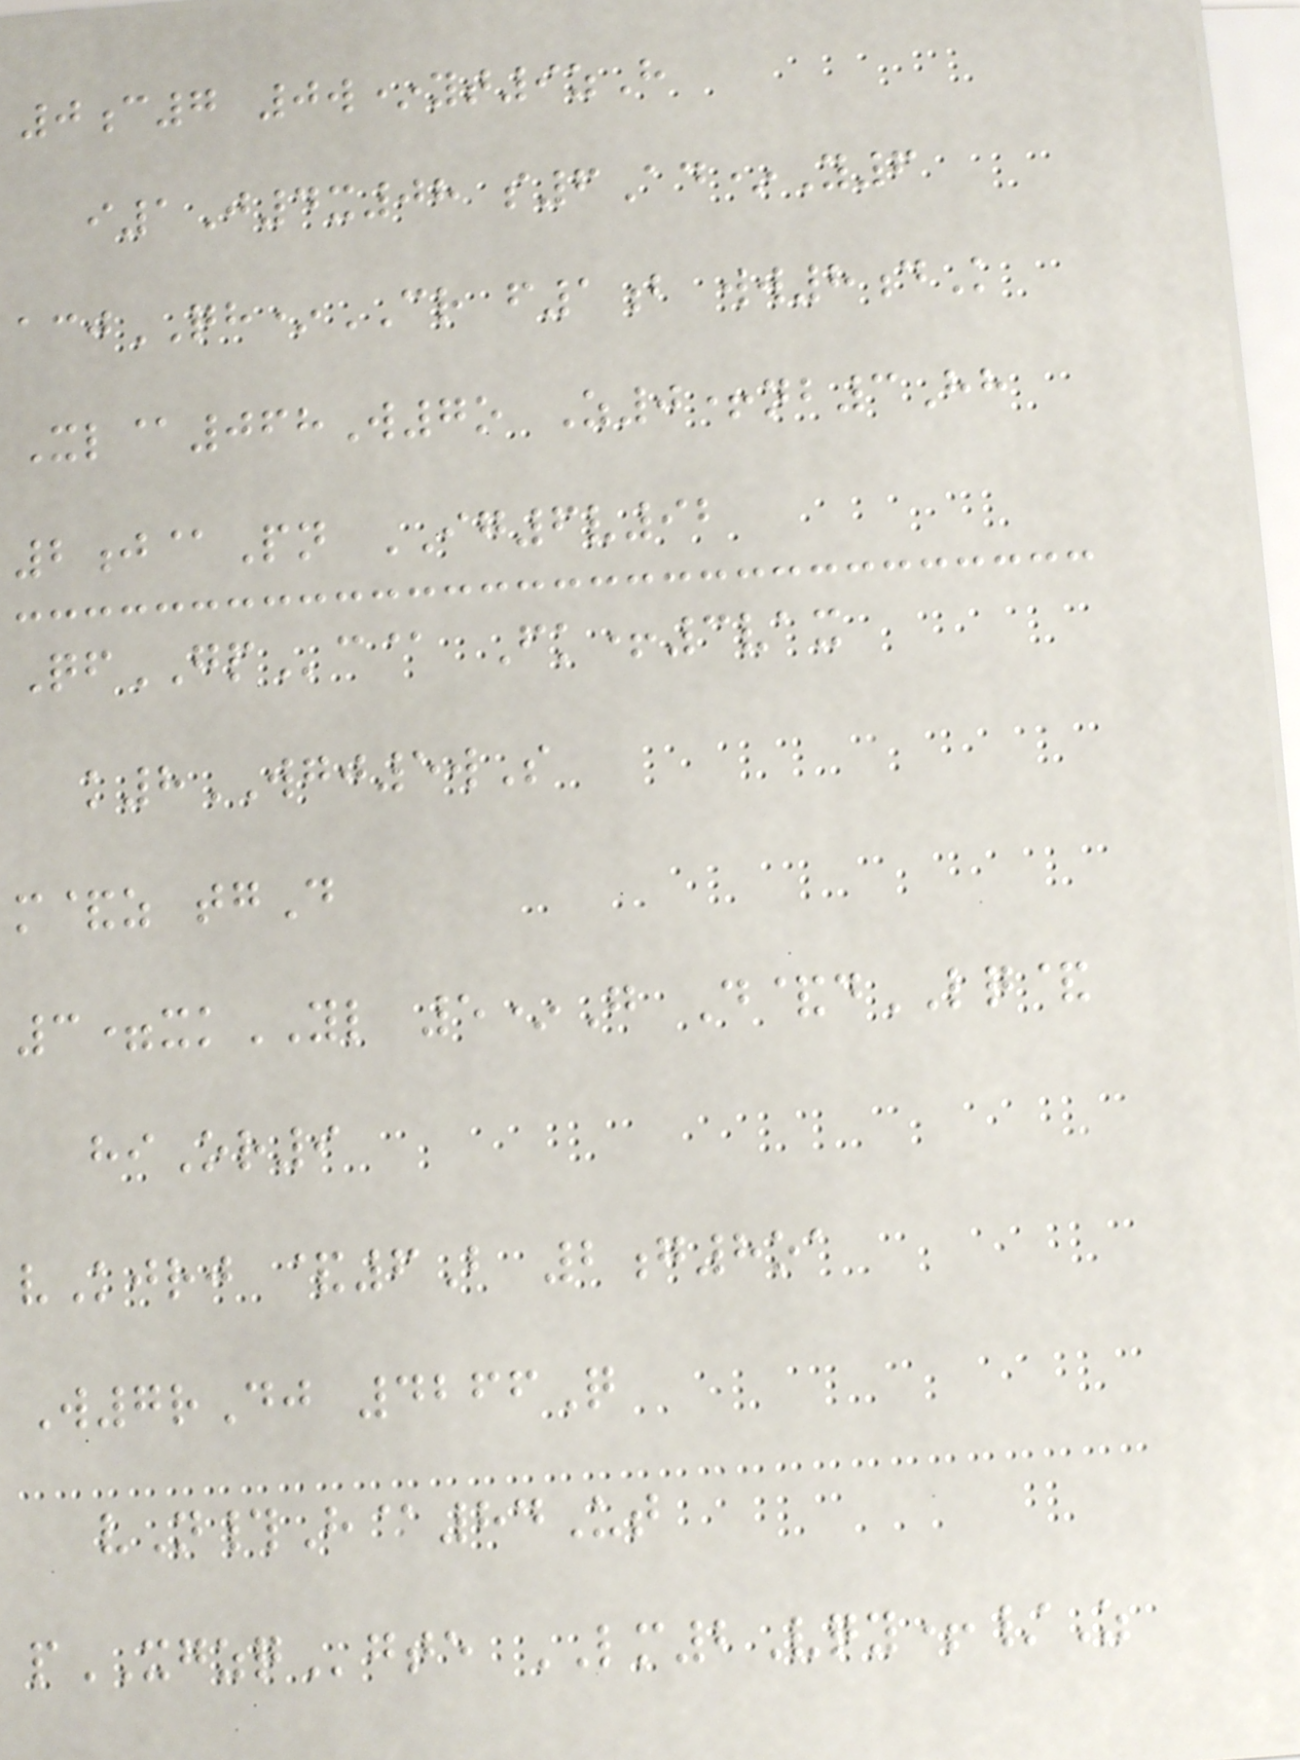0c7 0w*yt9zH
i1J4x08 s6Ad*Y6
acjQH*CR f1b ww8dK
Xl@068W7o Z0+nb3Hh
2j@Pn IG6v92
QfGPc@ Fk+3vax
k8WGJ5wS
m&z tgD
3=xkYL 5*G D&dLQ&
hiOr9
vKjrj &6B 2g8oa
W7rDj 4266Q
vN#H@84Ut
pXGZQgte LM2Vqy+/Z
